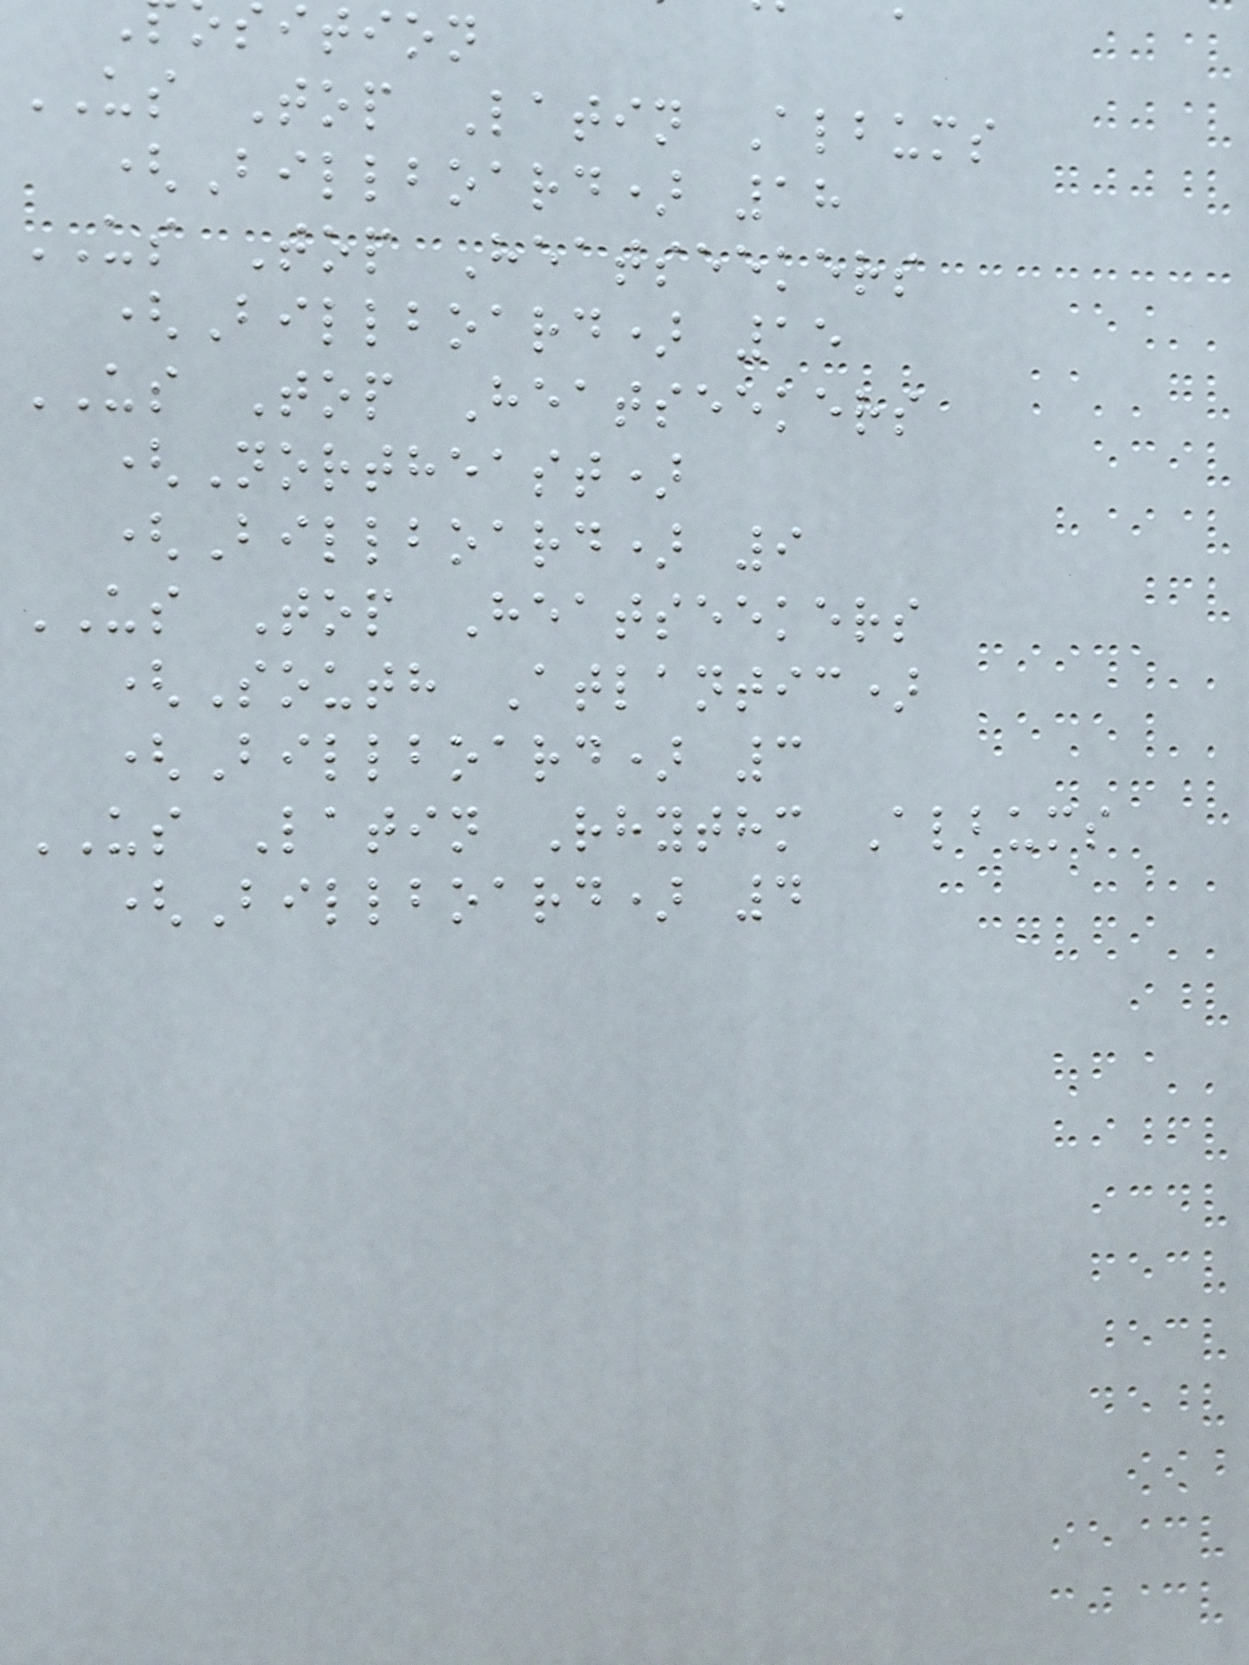ition
US Top Latin Albums
(Billboard) 18
US Top Heatseekers
(Billboard) 15
US Top Heatseekers
(Northeast)
(Billboard) 9
US Top Heatseekers
(South Atlantic)
(Billboard) 3
US Latin Rhythm Albums
(Billboard) 4
